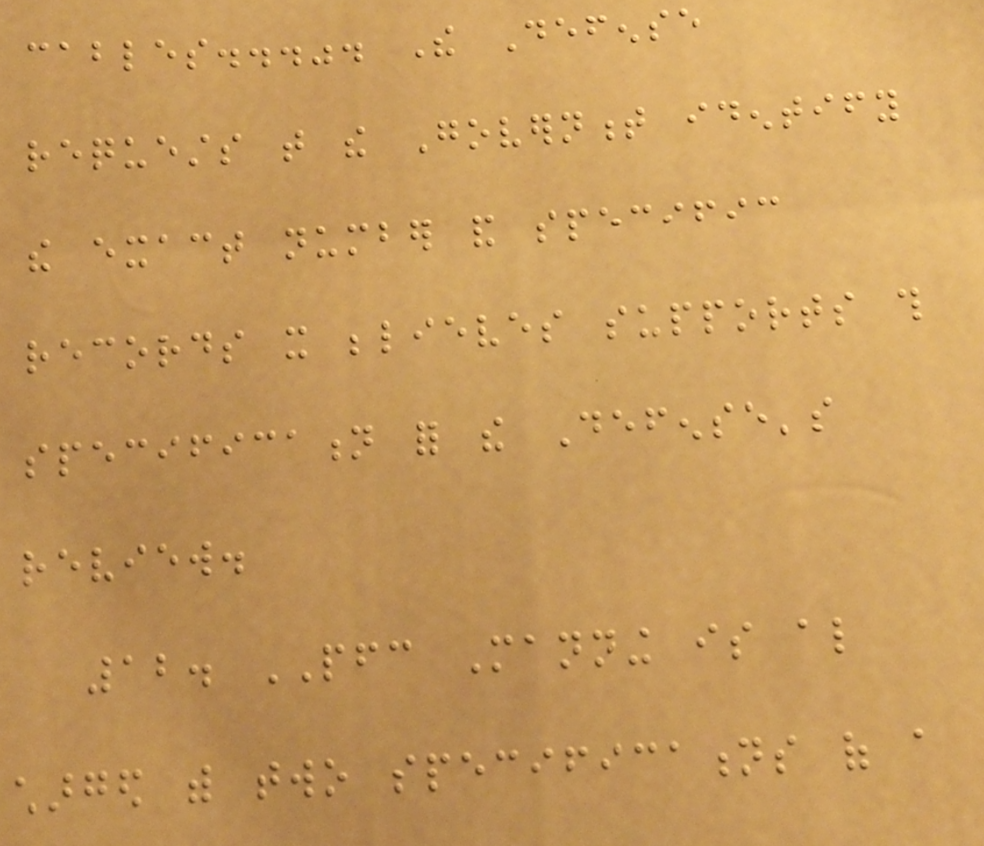cables...". The Defense
requests that the Government identify
the exact number and specific
records it believes supports this
specification for the Defense's
review.
12. PFC Manning is also
charged with two specifications of a
